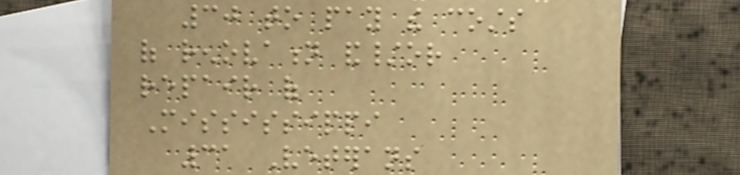30 to pay the costs
of renovation and/or
repair of
Mississippi
31 Veterans
